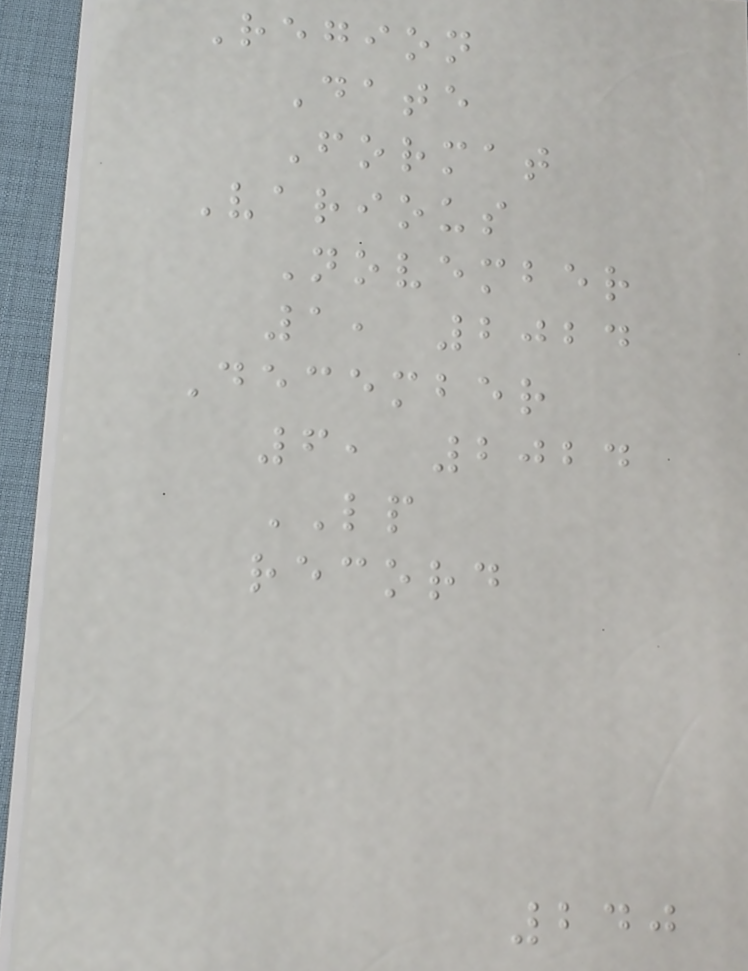Region
Date
Format
Various
November
1, 2024
December
6, 2024
LP
record
240
